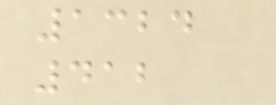1324
412
